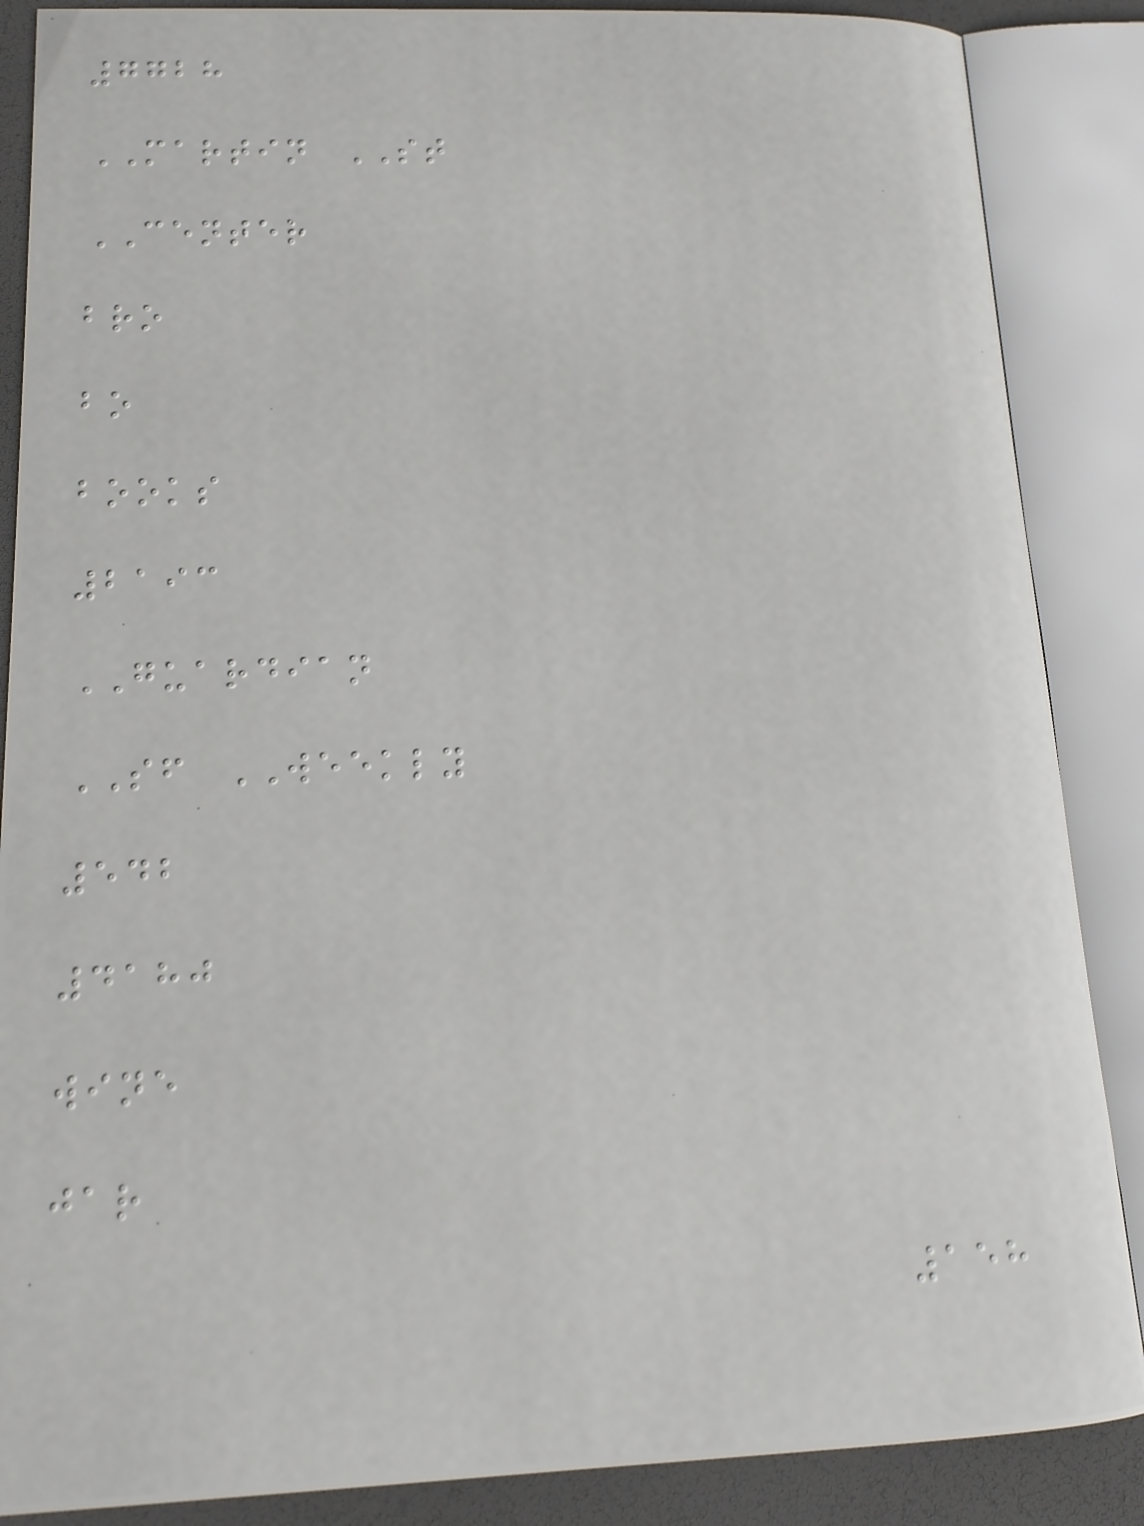7728
MARTIN ST
CENTER
bro
bo
books
2193
GUARDIAN
SF WEEKLY
542
4180
wine
jar
158
